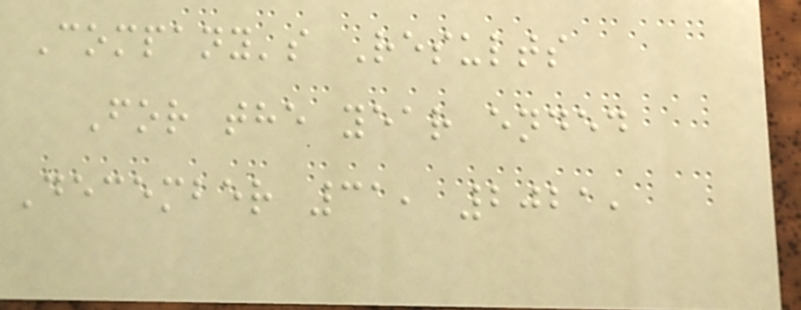Company's Results
For the year ended
December 31, 2021,
